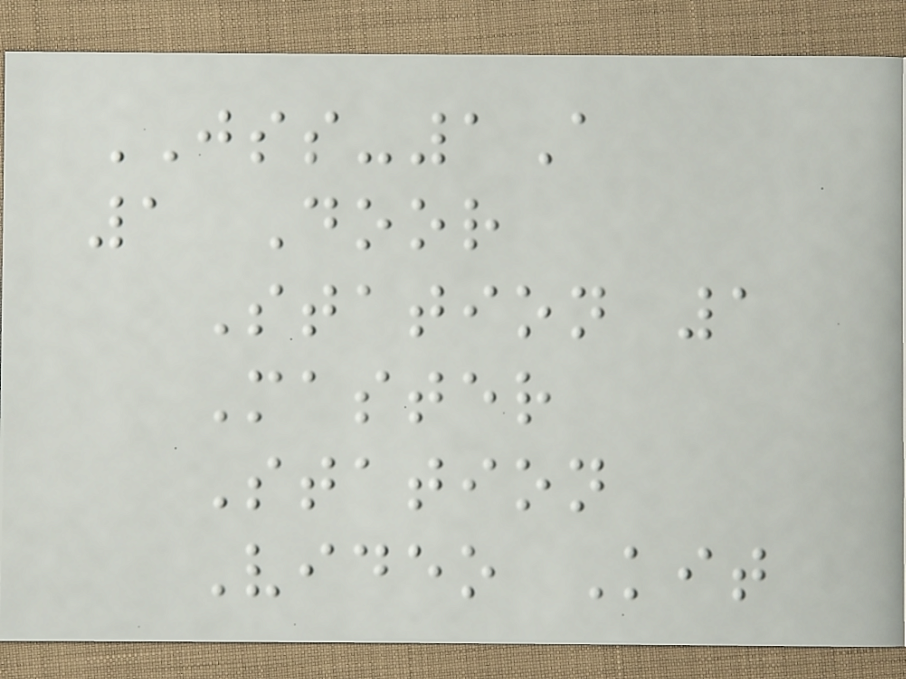JSS-1A
1 Door
Station 1
Master
Station
Video Kit
